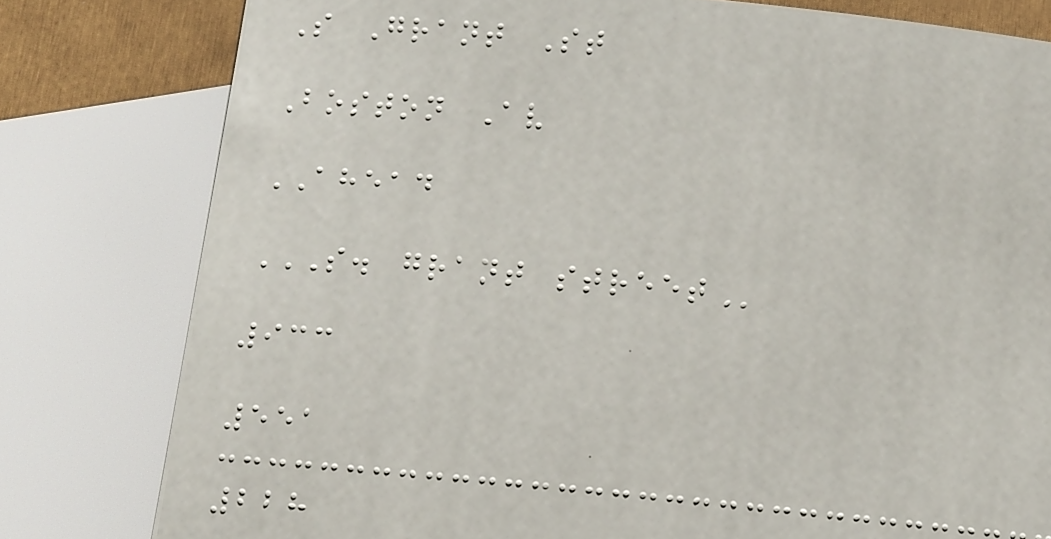S Grant St
Boston Av
AHEAD
S. GRANT STREET
933
551
228
